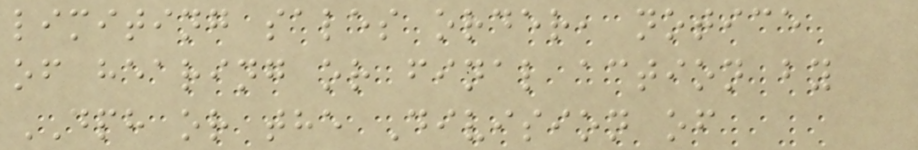limiting sales order, notice
of hearing or final action by
DPH or the Division of
